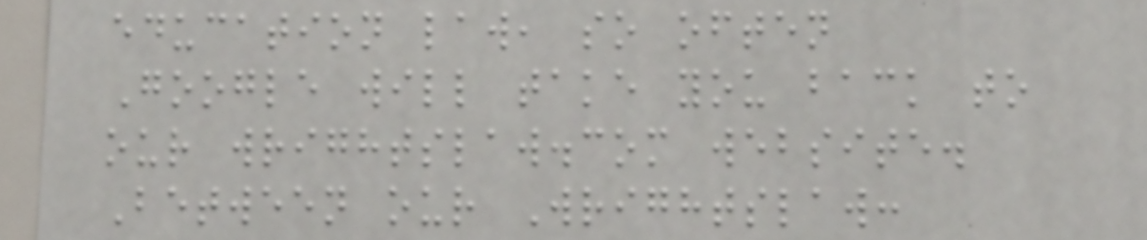education law, so often
Google will take you back to
our wrightslaw.com website.
Between our Wrightslaw:
